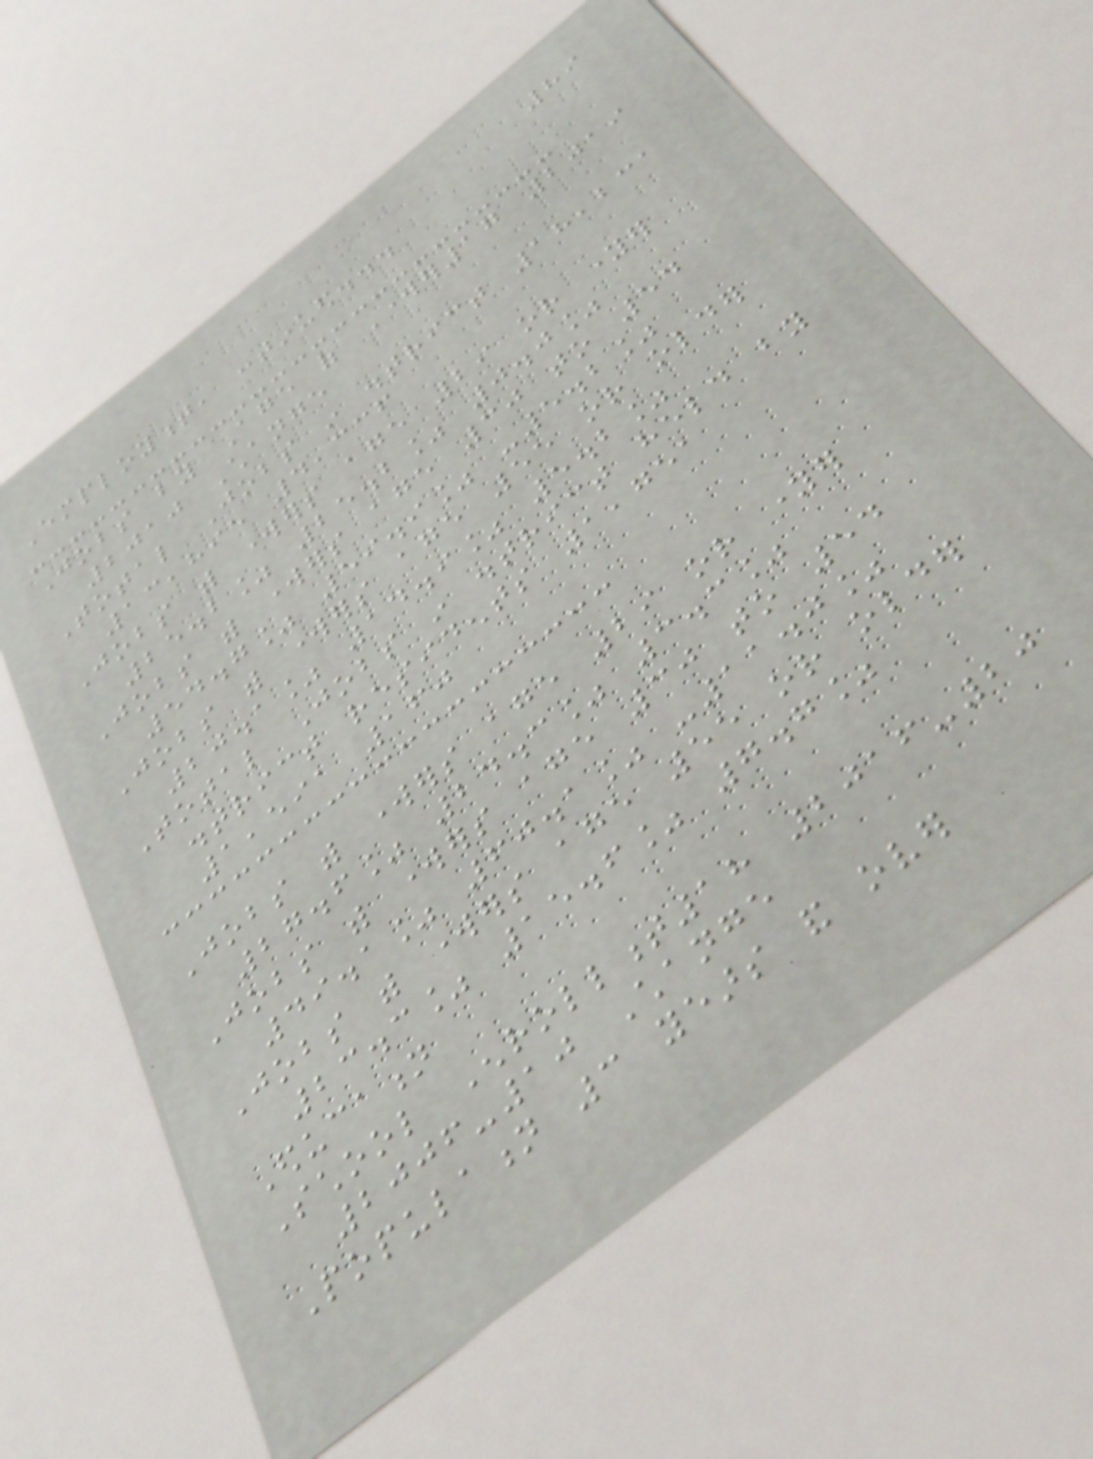89
Employment, continued...
Jobs by Age of Worker17 2019
2010 Change
Total Jobs in district 18,231
13,895 4,336
Jobs with workers age 29 or younger
25.2% 25.2% 0.0%
Jobs with workers age 30 to 54
54.7% 59.9% -5.2%
Jobs with workers age 55 or older
20.1% 14.9% 5.2%
Total Jobs in district held by
district residents 1,751
1,591 160
Jobs with workers age 29 or younger
27.6% 24.3% 3.3%
Jobs with workers age 30 to 54
49.1% 60.1% -11.0%
Jobs with workers age 55 or older
23.3% 15.6% 7.7%
Education
School Enrollment18 2016-20
2006-10 Change
Population 3 years and over
